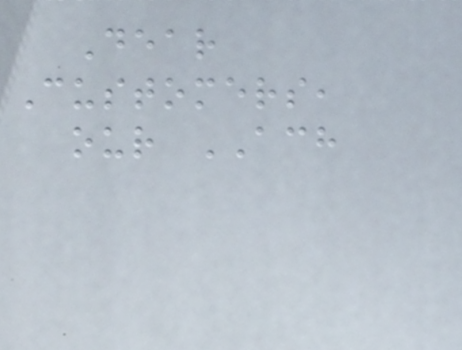Dear
Customers,
our ACH
